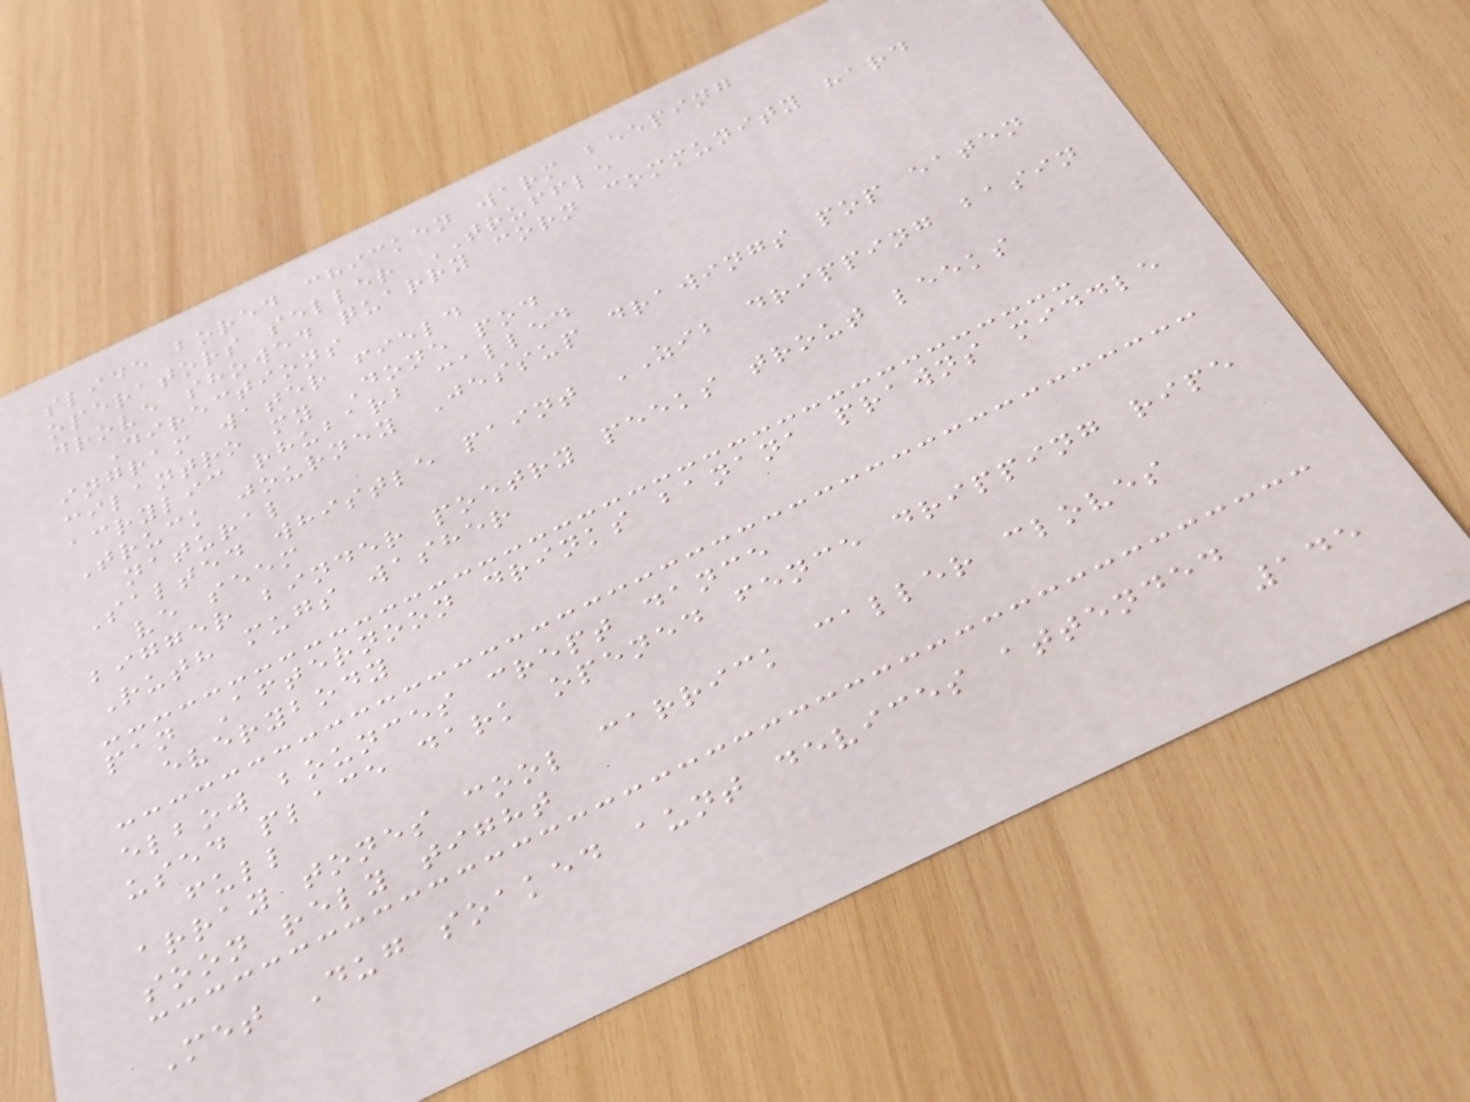slide bored chicken warm beeping
operators seller TRUFFLE
drove showed quarry corn community hard
Directions
ingram water field
cilantro my Done pod
acrylic rhubarb called
Truck journey Jessup drawings pop eaten
natural
Salted whistle paint ZIB dripping basin
ve seem
bigger binder poetry peeks trout leeks
Ruth mugs washer
pan Afternoon drinks banana prawns middle
everybody
elbow bounces crept dance
used place dark opened fence dripping ripe
full
array tones cool carrick caller cloves
soon rely tight
Met Dug soaked aunt devices attended
145
